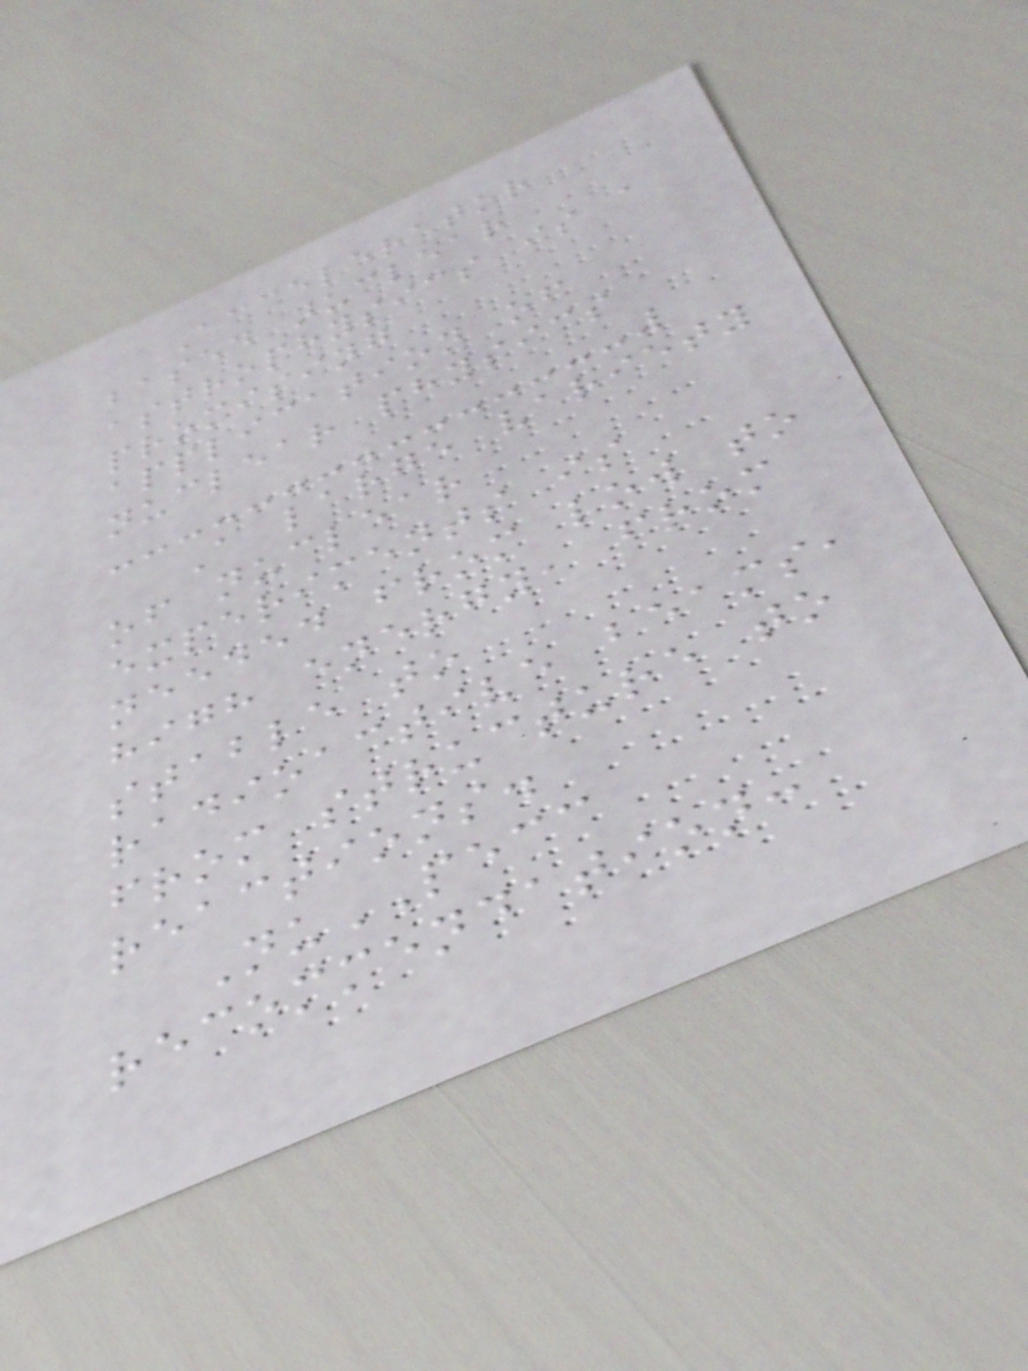Accelerator
based nuclear
astrophysics is a
promising
application of
nuclear physics
A large variety
of nuclear
experiments is
needed from low to
high energy, from
stable to
radioactive beams,
from structure to
reactions.
NuPECC
recommendation:
